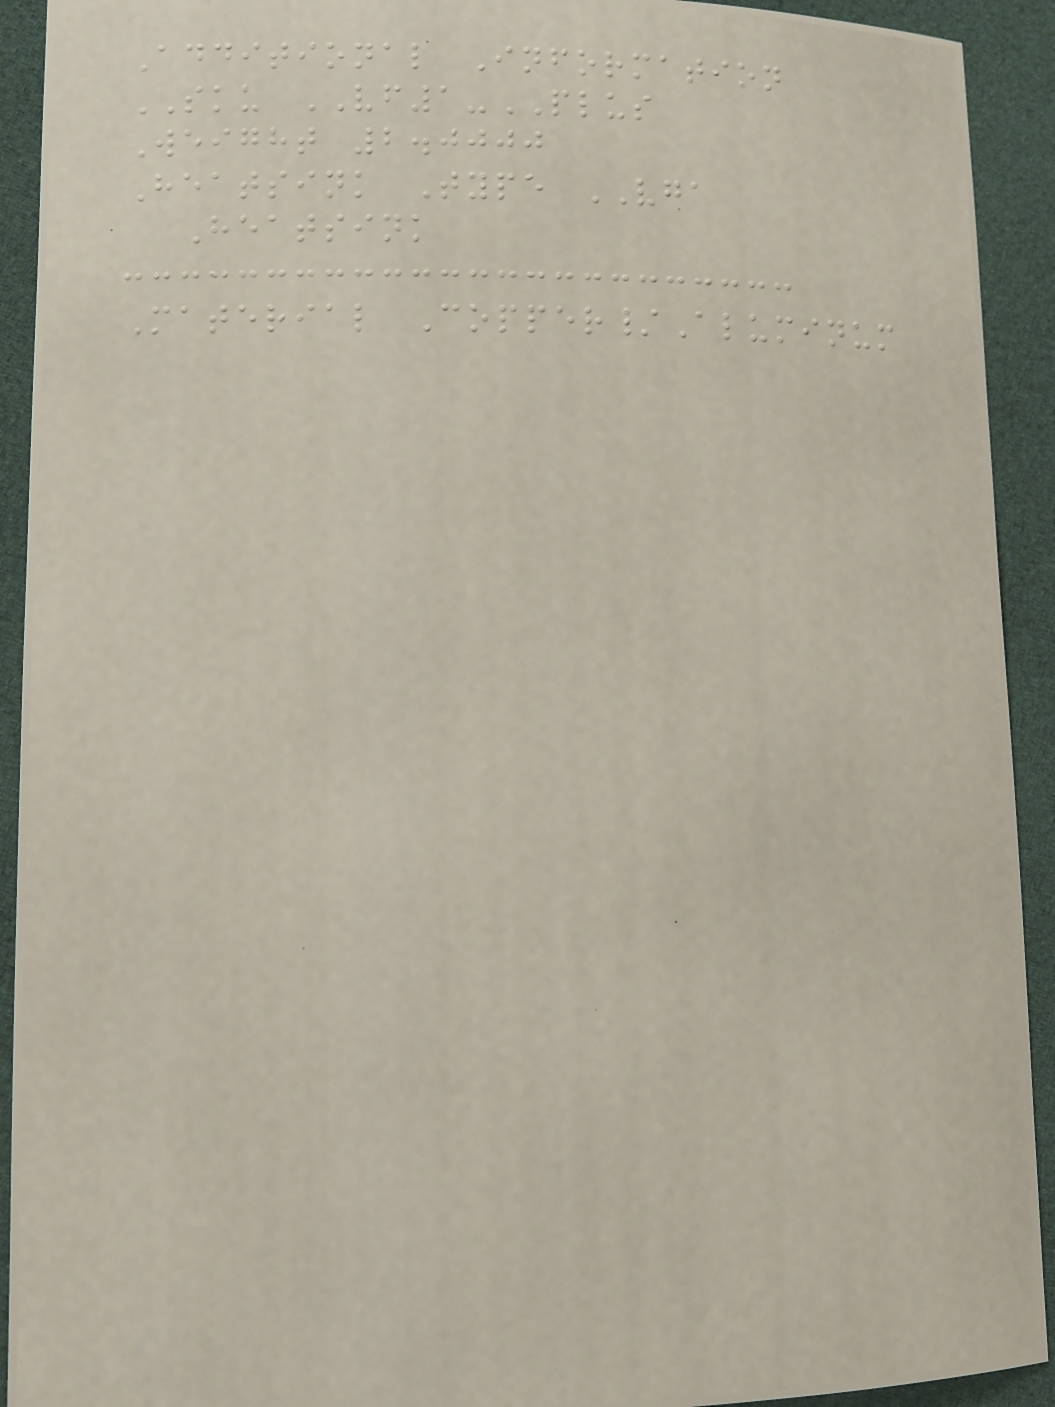Additional Information
SKU VF1-PLUS
Weight 2.0000
Heatsink Type VGA
Heatsink
Material Copper/Aluminum
